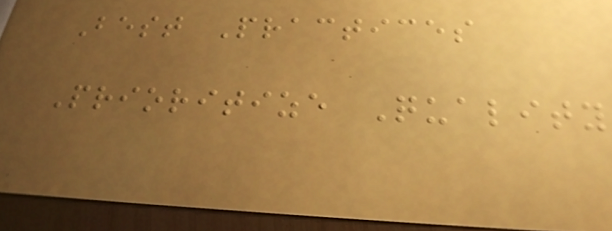Best Practices
Prioritize Quality
